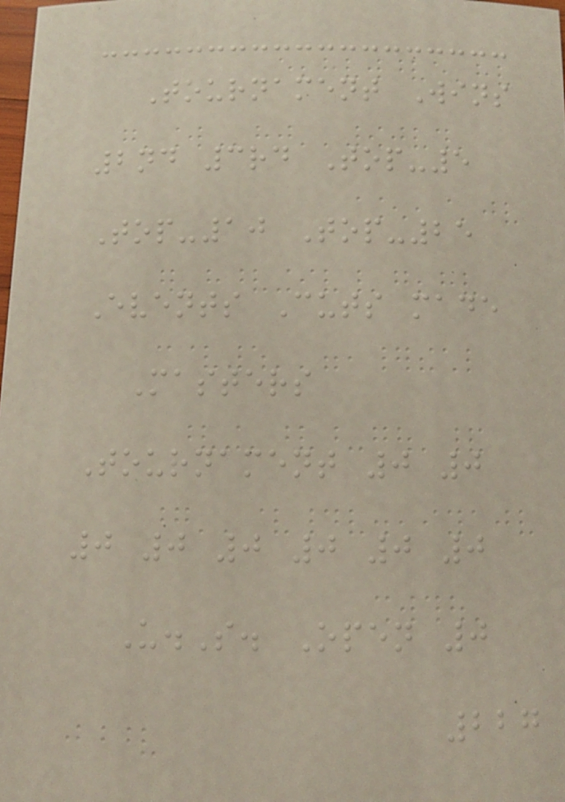Tournament Wins
2nd 3rd Top-5
Top-10 Top-25
Events Cuts made
Masters
Tournament 0 0
0 0 0 0 0 0
U.S. Open 0
227
